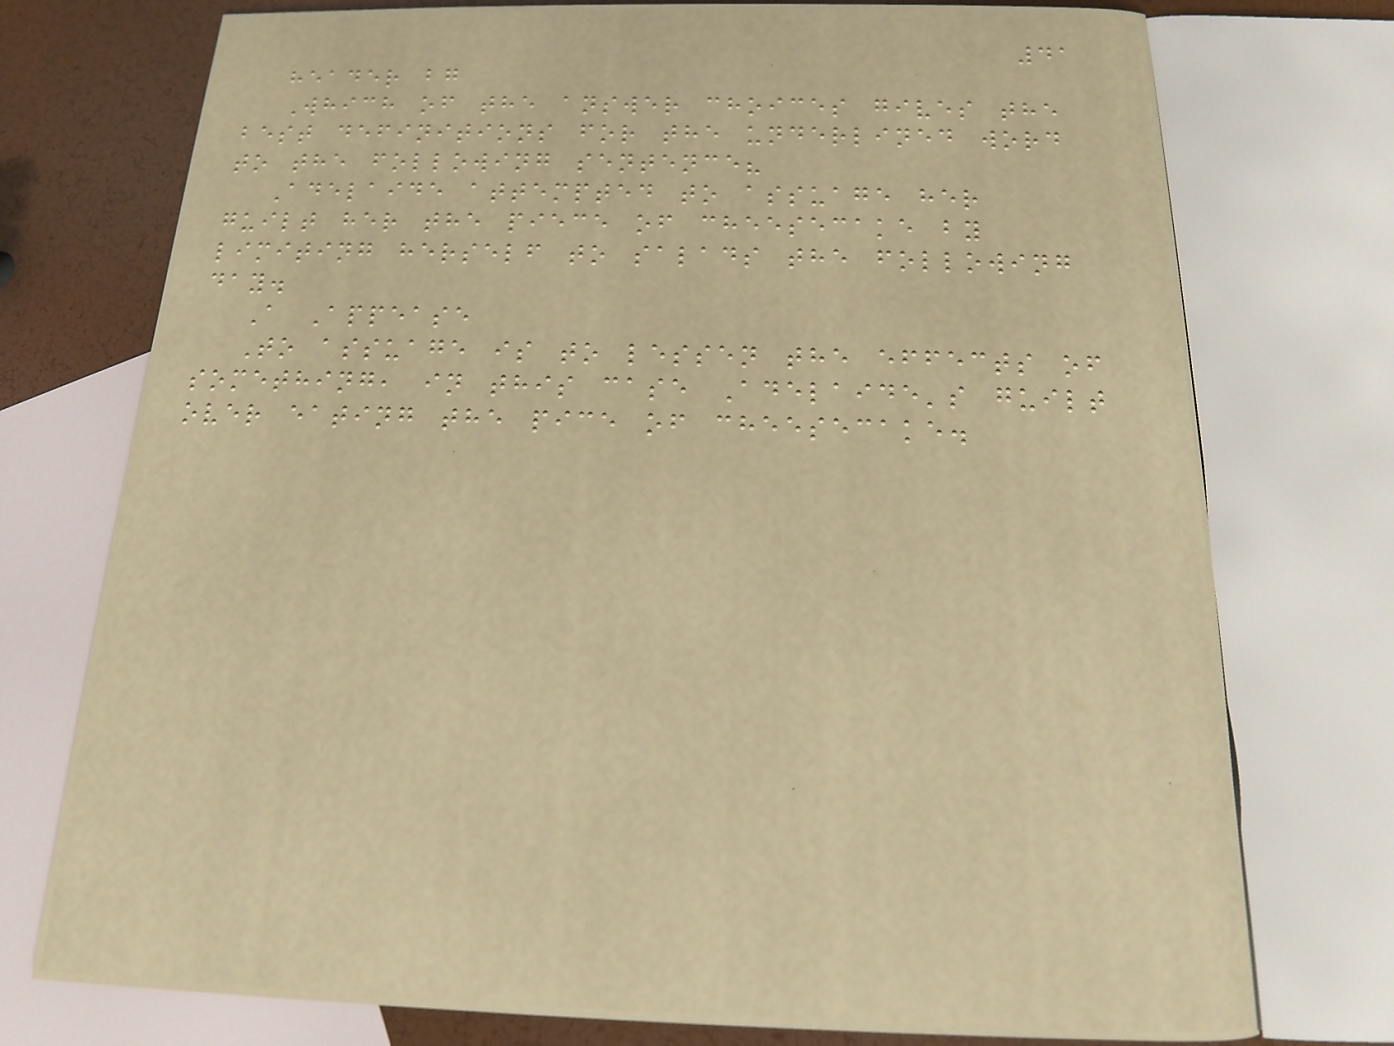41
header bg
Which of the answer choices gives the
best definitions for the underlined word
to the following sentence?
Adelaide attempted to assuage her
guilt her the piece of cheesecake by
limiting herself to salads the following
day.
A Appease
To assuage is to lessen the effects of
something, in this case Adelaide's guilt
over eating the pice of cheesecake.
